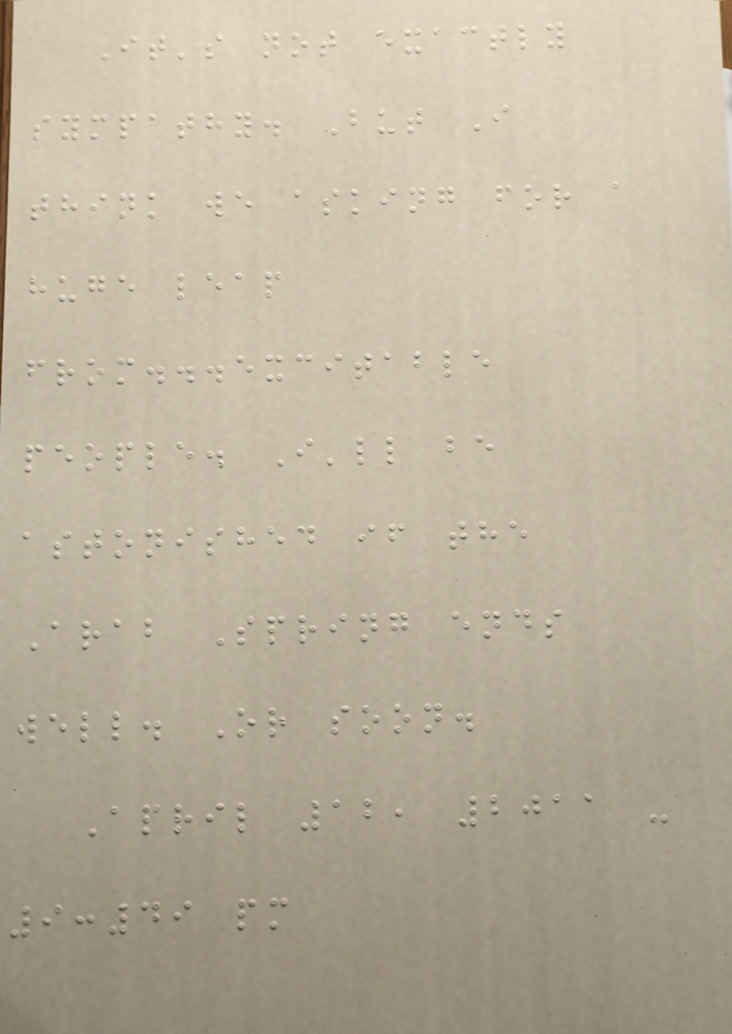It's not exactly
sympathy. But I
think we asking for a
huge leap
from...excitable
people. I'll be
astonished if the
Arab Spring ends
well. Or soon.
April 12, 2011 -
9:49 pm
